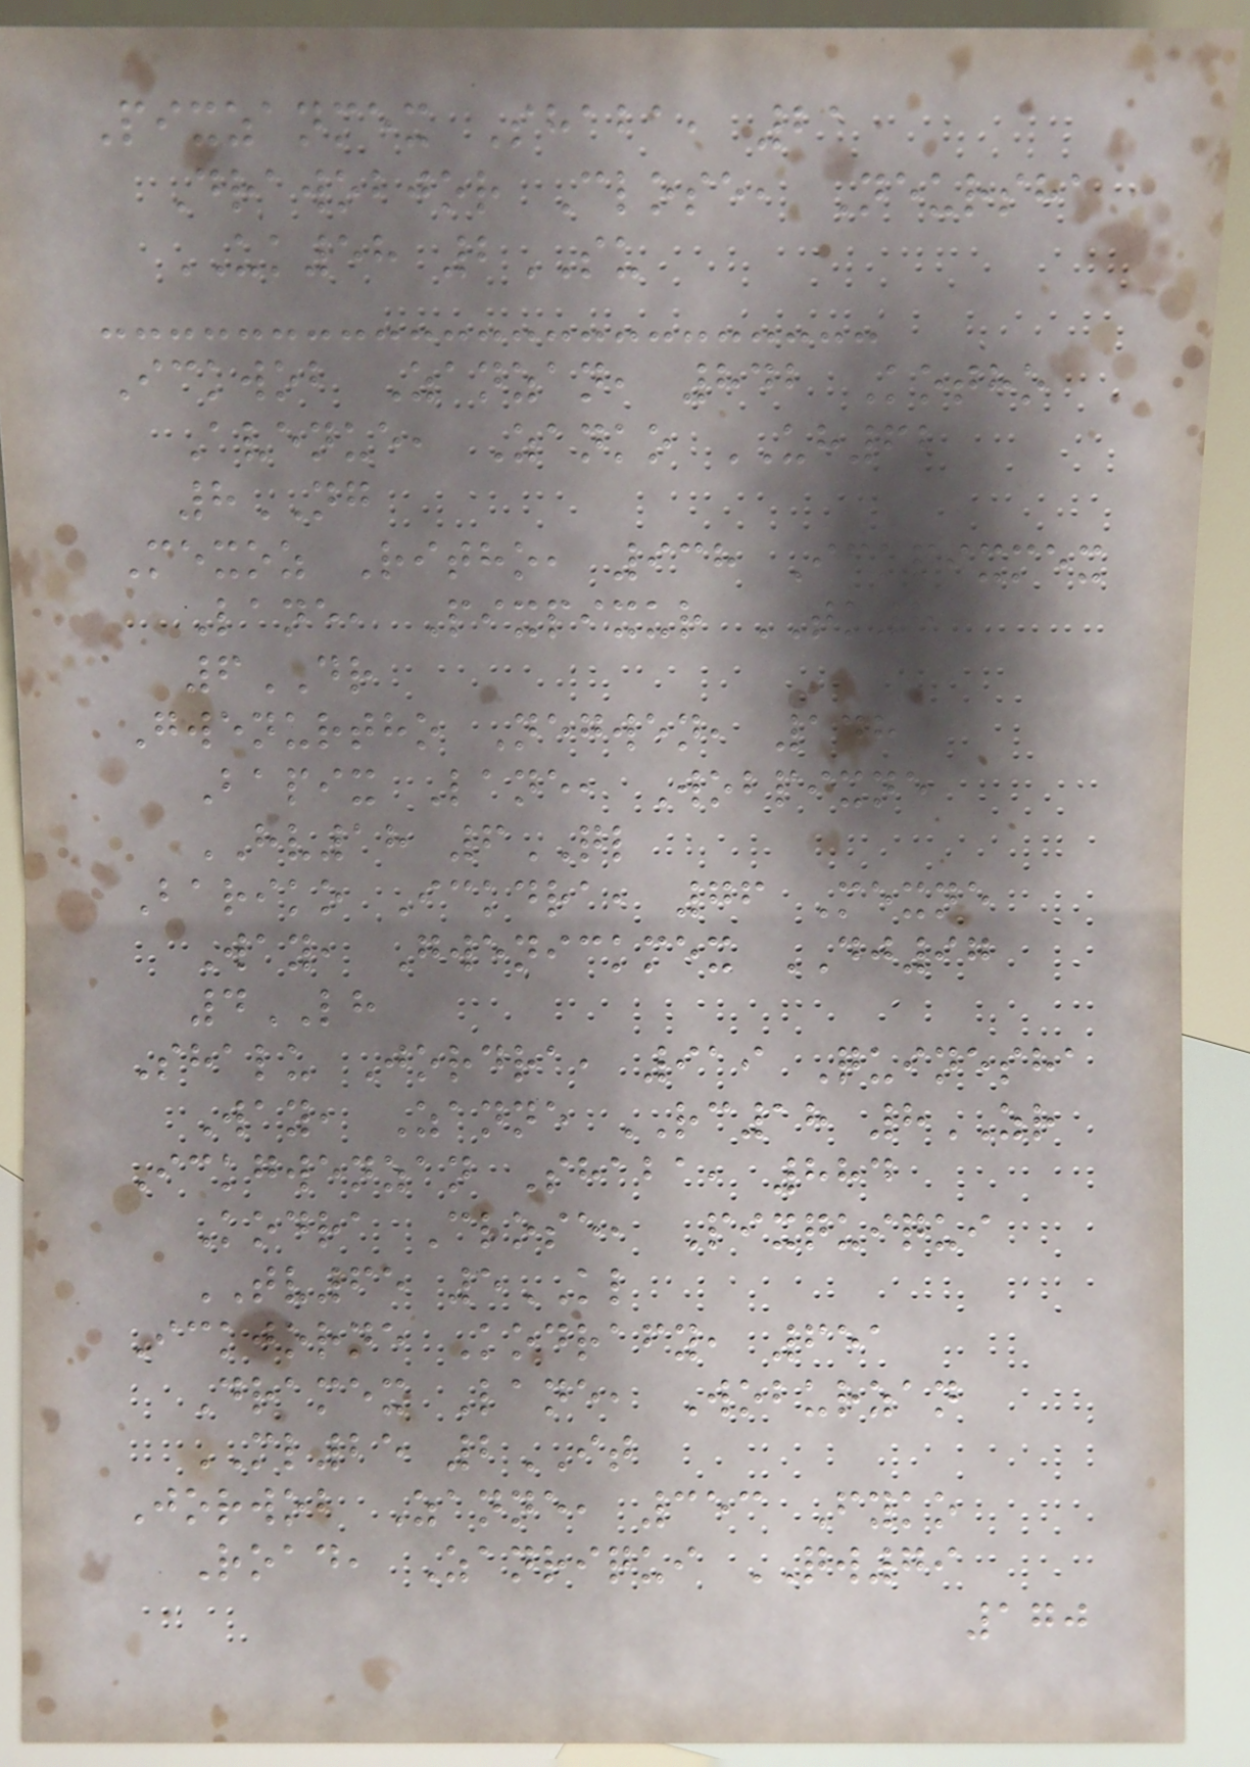Pixzanmex Shaba, 21
Drawobjor Close, Neursha
UK58 2SU
Ickwob Zanzan, 842 Kotho
Avenue, Zanko UH62
8NG
Mexoz Ritho, 938 Ickpixmex
Lane, Pixpixur TK8
6DR
Gwenurtho Negwen, 148
Bapix Lane, Wobpixne
HV18 6QL
Bariko Ickdra, 76 Mexne
Way, Gwenickmex DJ97
4LH
Shalu Jordra, 919 Quinesha
Way, Zanne RC18 8ZR
Ickgwenzan Shaba, 884
Kodra Close, Pixquiqui
TV65 5KL
Ickjorne Kodrafy, 651
Dramex Lane, Woburzan
ML25 2IT
Jorwob Zanne, 353 Fyko
Road, Zanriqui QW79
170
